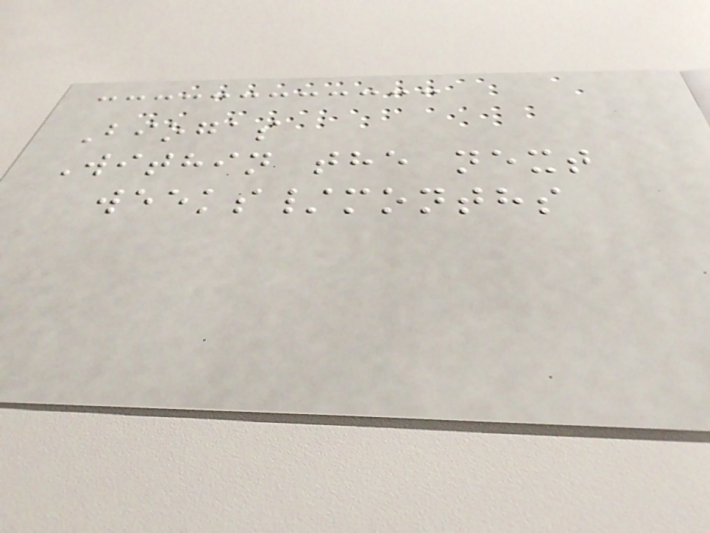Biogas
Within the next
weeks/months
